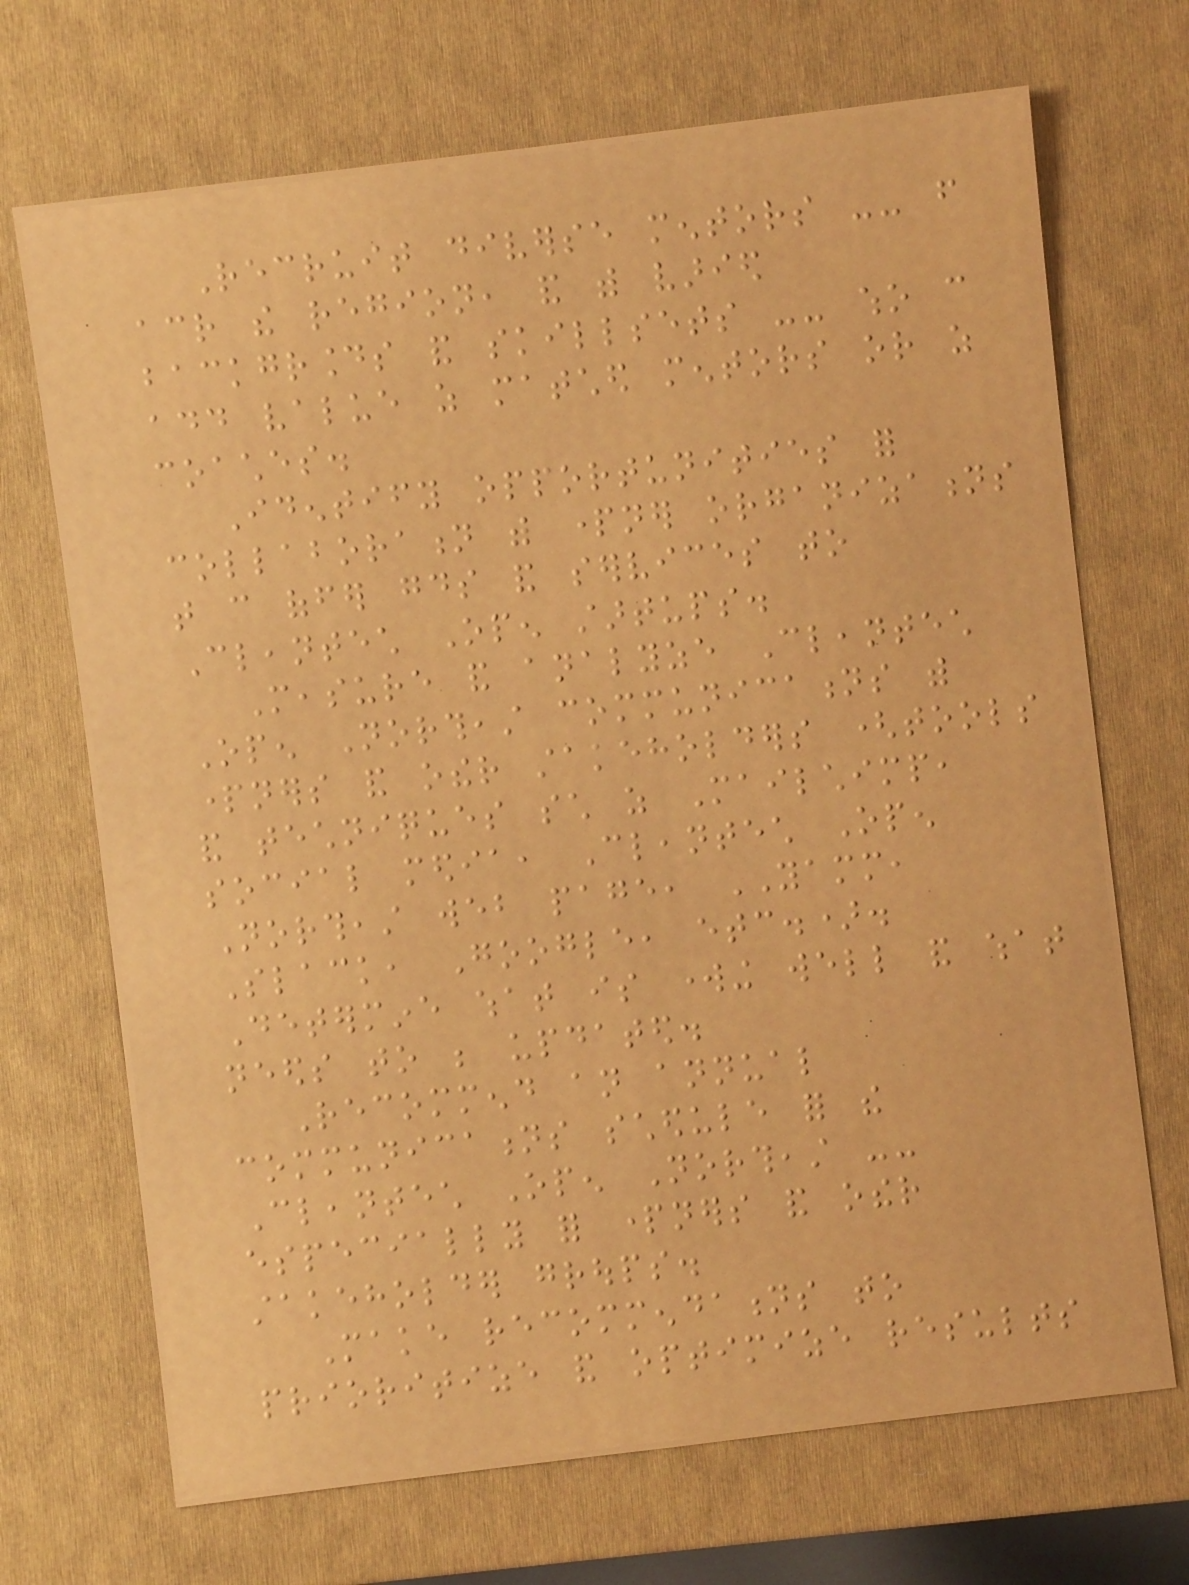Recruit diverse mentors -- from
across the region, and with varied
backgrounds and skillsets -- who can
add value as matched mentors or as
coaches.
Identify opportunities for
collaboration with partner organizations
that can offer goods and services to
Cleantech Open startups.
Measure and analyze Cleantech
Open Northeast communications with
partners and other stakeholders (tools
and techniques such as Mailchimp,
social media, Cleantech Open
Northeast web page, YAMM,
Slack, Google, etc.).
Determine what is working well and what
needs to be updated.
Recommend an annual
communications schedule for the
Cleantech Open Northeast --
especially for partners and other
stakeholder groups.
Make recommendations to
prioritize and optimize results
